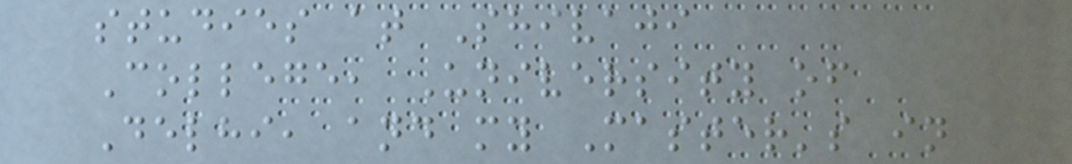studies at Shivaji
College, University of
Delhi, and my Master's in
